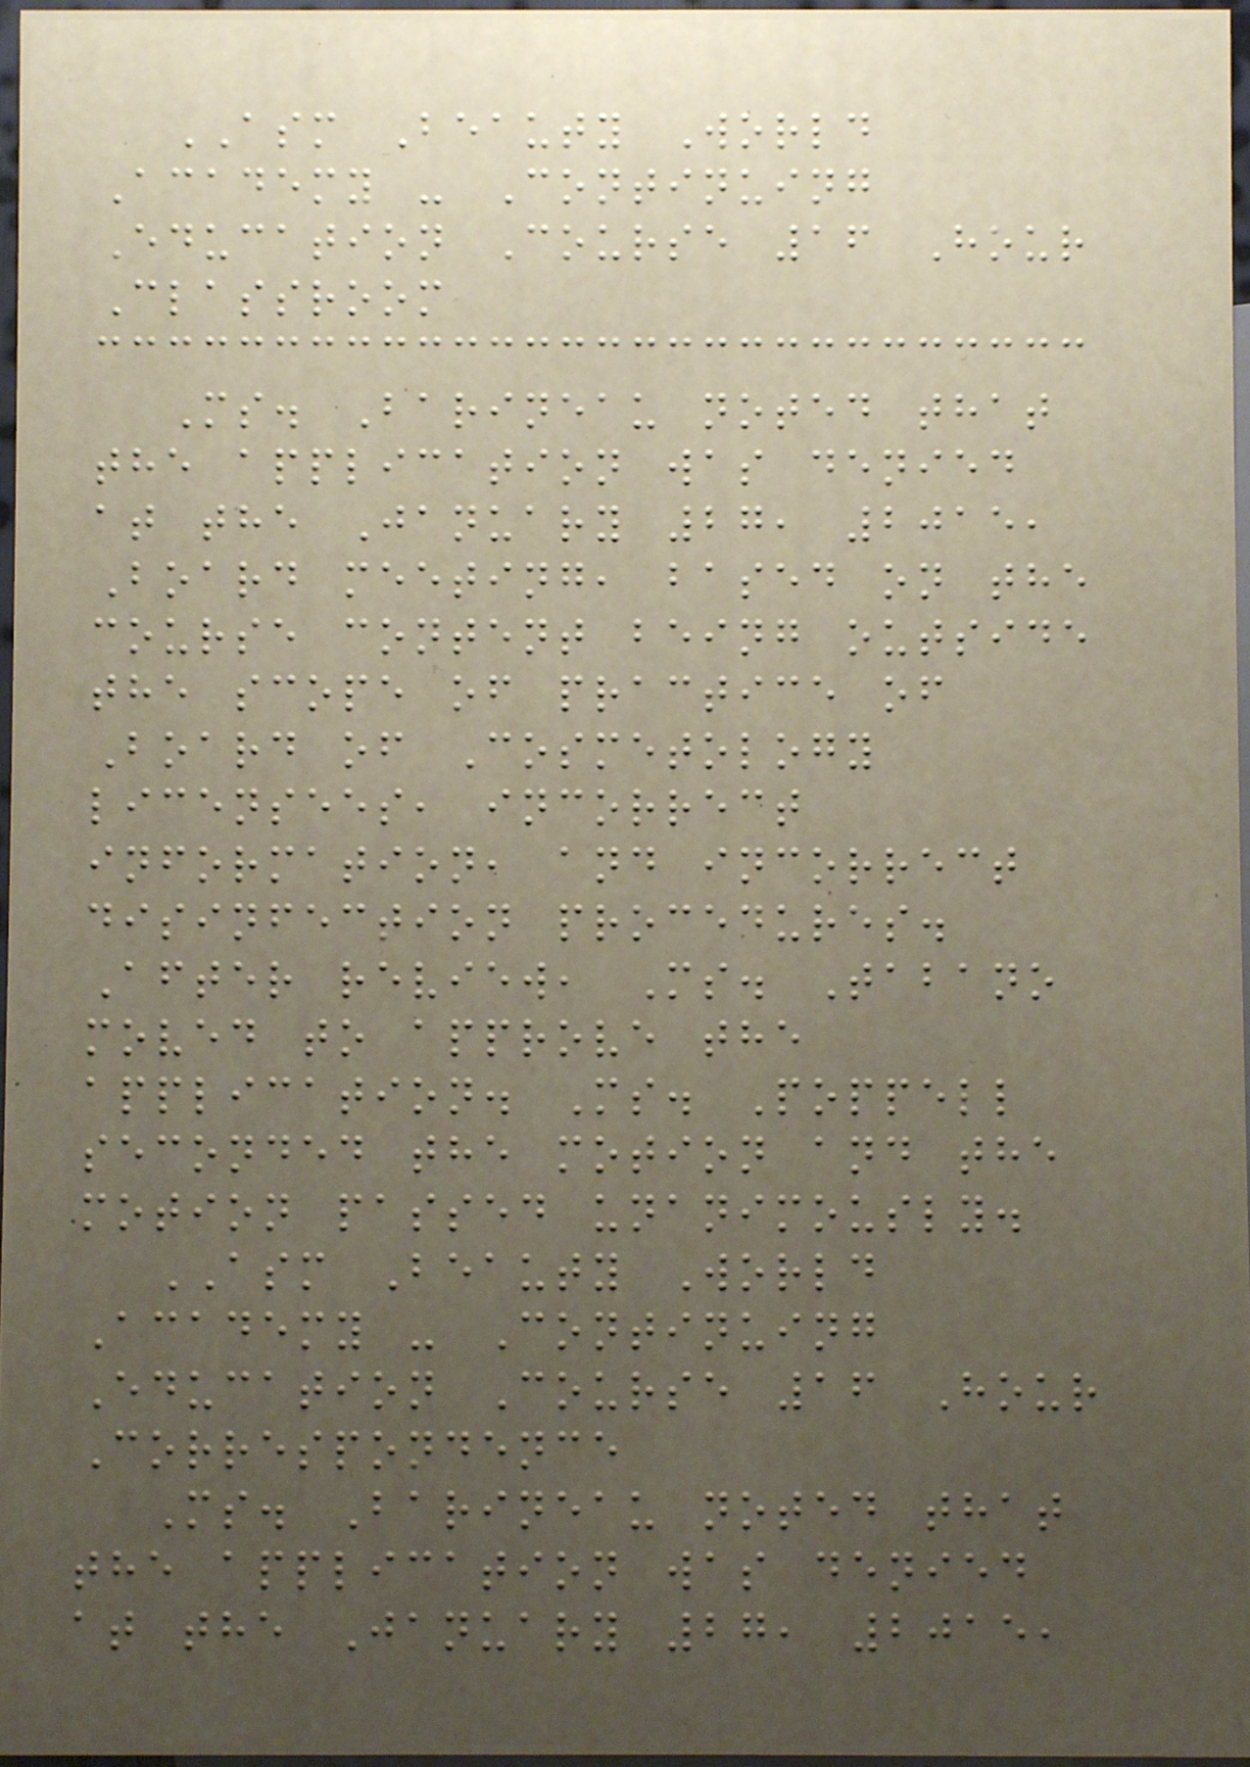ASM Beauty World
Academy - Continuing
Education Course 16 Hour
Classroom
Ms. Barineau noted that
the application was denied
at the January 27, 2015,
Board meeting, based on the
course content being outside
the scope of practice of
Board of Cosmetology
licensees, incorrect
information, and incorrect
disinfection procedures.
After review, Ms. Tabano
moved to approve the
application. Ms. Poppell
seconded the motion and the
motion passed unanimously.
ASM Beauty World
Academy - Continuing
Education Course 16 Hour
Correspondence
Ms. Barineau noted that
the application was denied
at the January 27, 2015,
